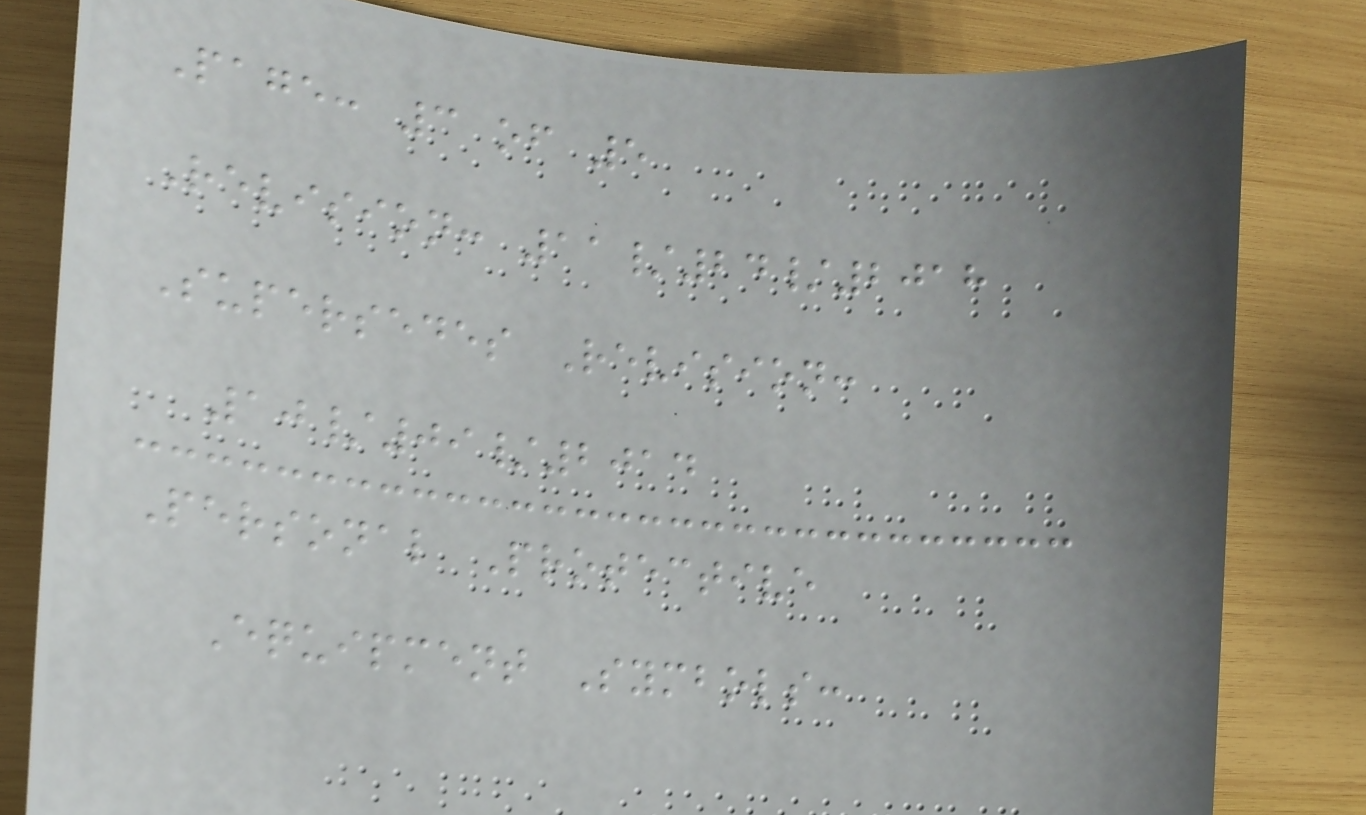Page: 3 of 5
Revision: 11/24/2018
Supersedes Revision:
10/09/2014
Personal Protective
Equipment Symbols:
